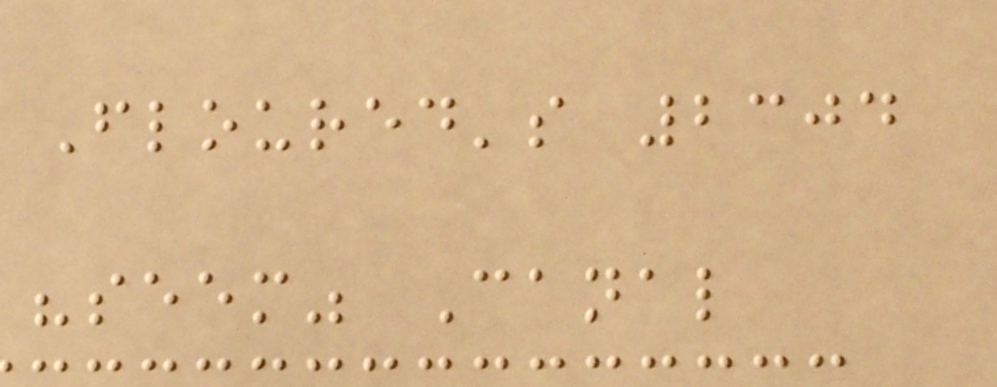Floured's 2304
"seem" Canal
